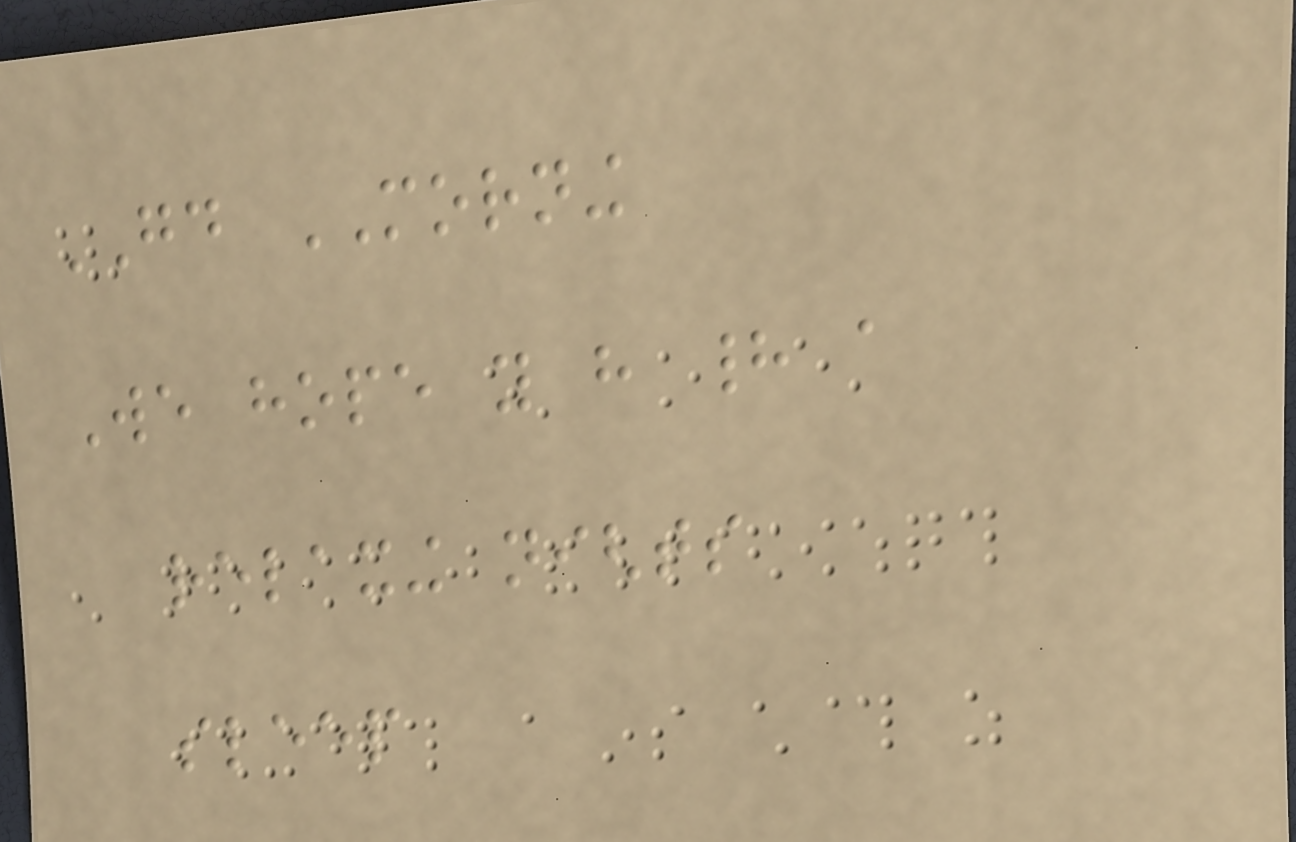GOOD MORNING
We hope you have had a
relaxing nights
sleep
